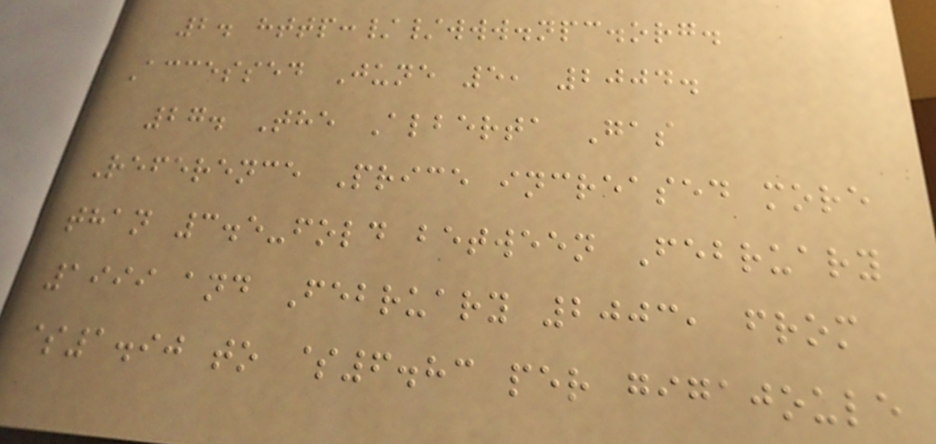2. http://www.npc.org.
Accessed June 5, 2004.
27. The Alberta Gas
Reference Price increased more
than 3.5-fold between February
1999 and February 2003, from
$1.90 to $6.83 per gigajoule
